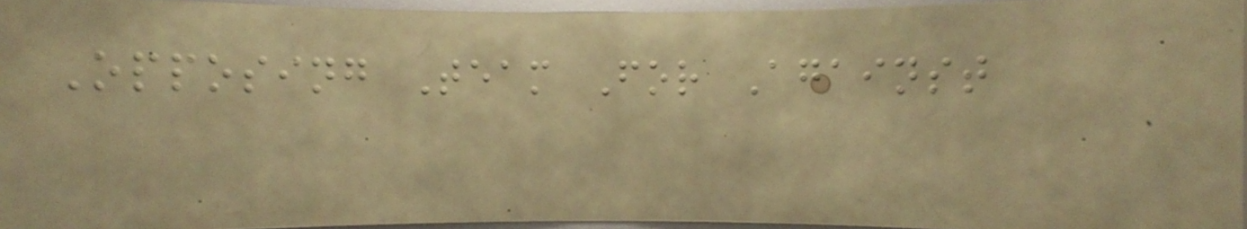Opposing Team For Against
